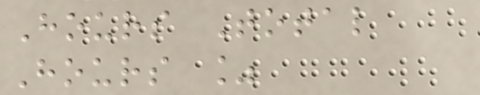Hours Total
Hours %
